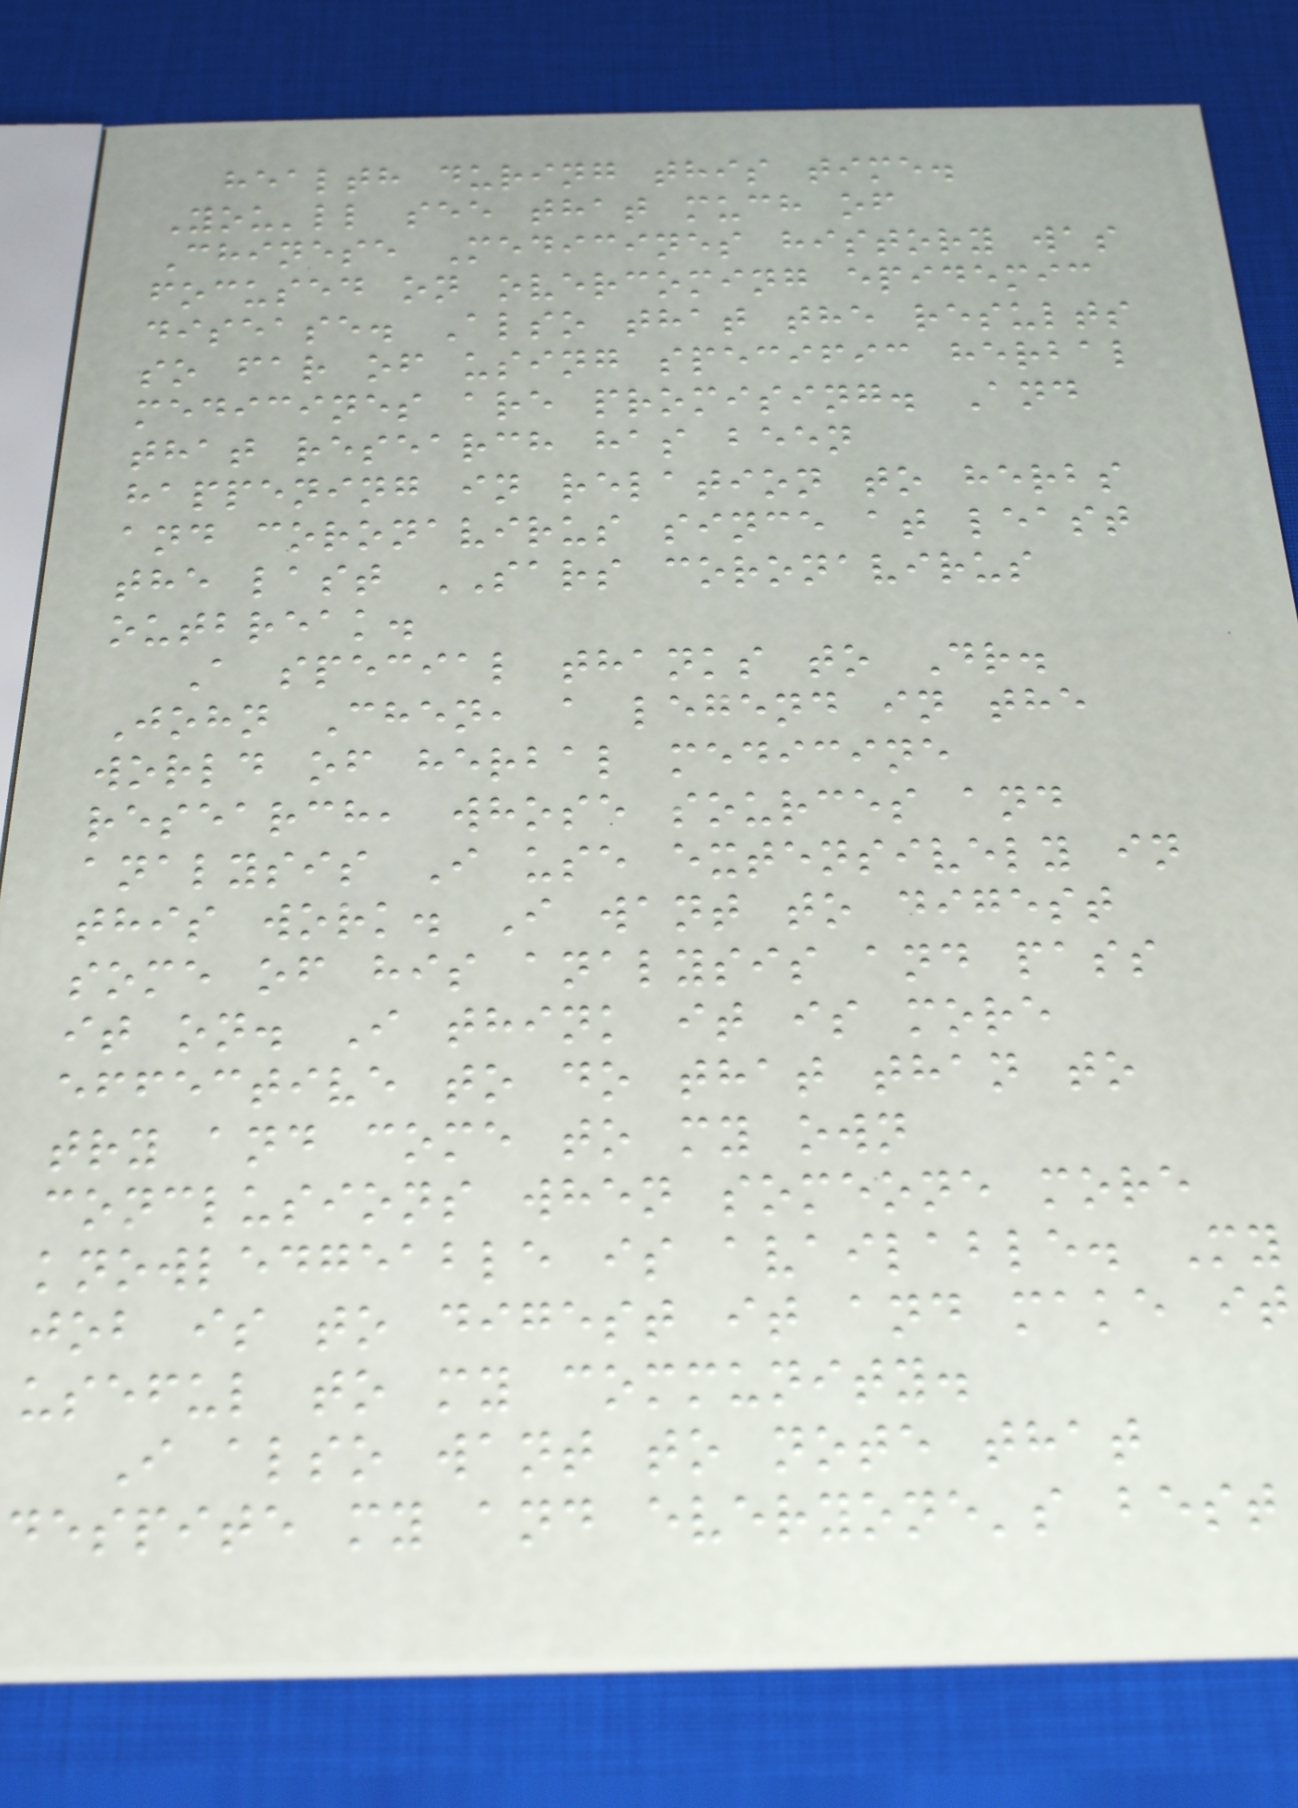health during this time.
You'll see that much of
Chinese Medicines history was
focused on overcoming epidemic
disease. Also that the results
so far of using specific herbal
medicines are promising. And
that research has been
happening in relation to herbs
and coronavirus since at least
the last SARS coronavirus
outbreak.
A special thanks to Dr.
John Chen, a legend in the
world of herbal medicine
research, whose sources and
analysis I use extensively in
this work. I want to digest
some of his analysis and pass
it on. I think it is more
effective to do that than to
try and come to my own
conclusions when someone more
knowledgeable is available. My
job is to digest it and make it
useful to my community.
I also want to note that
despite my and everyone's best
